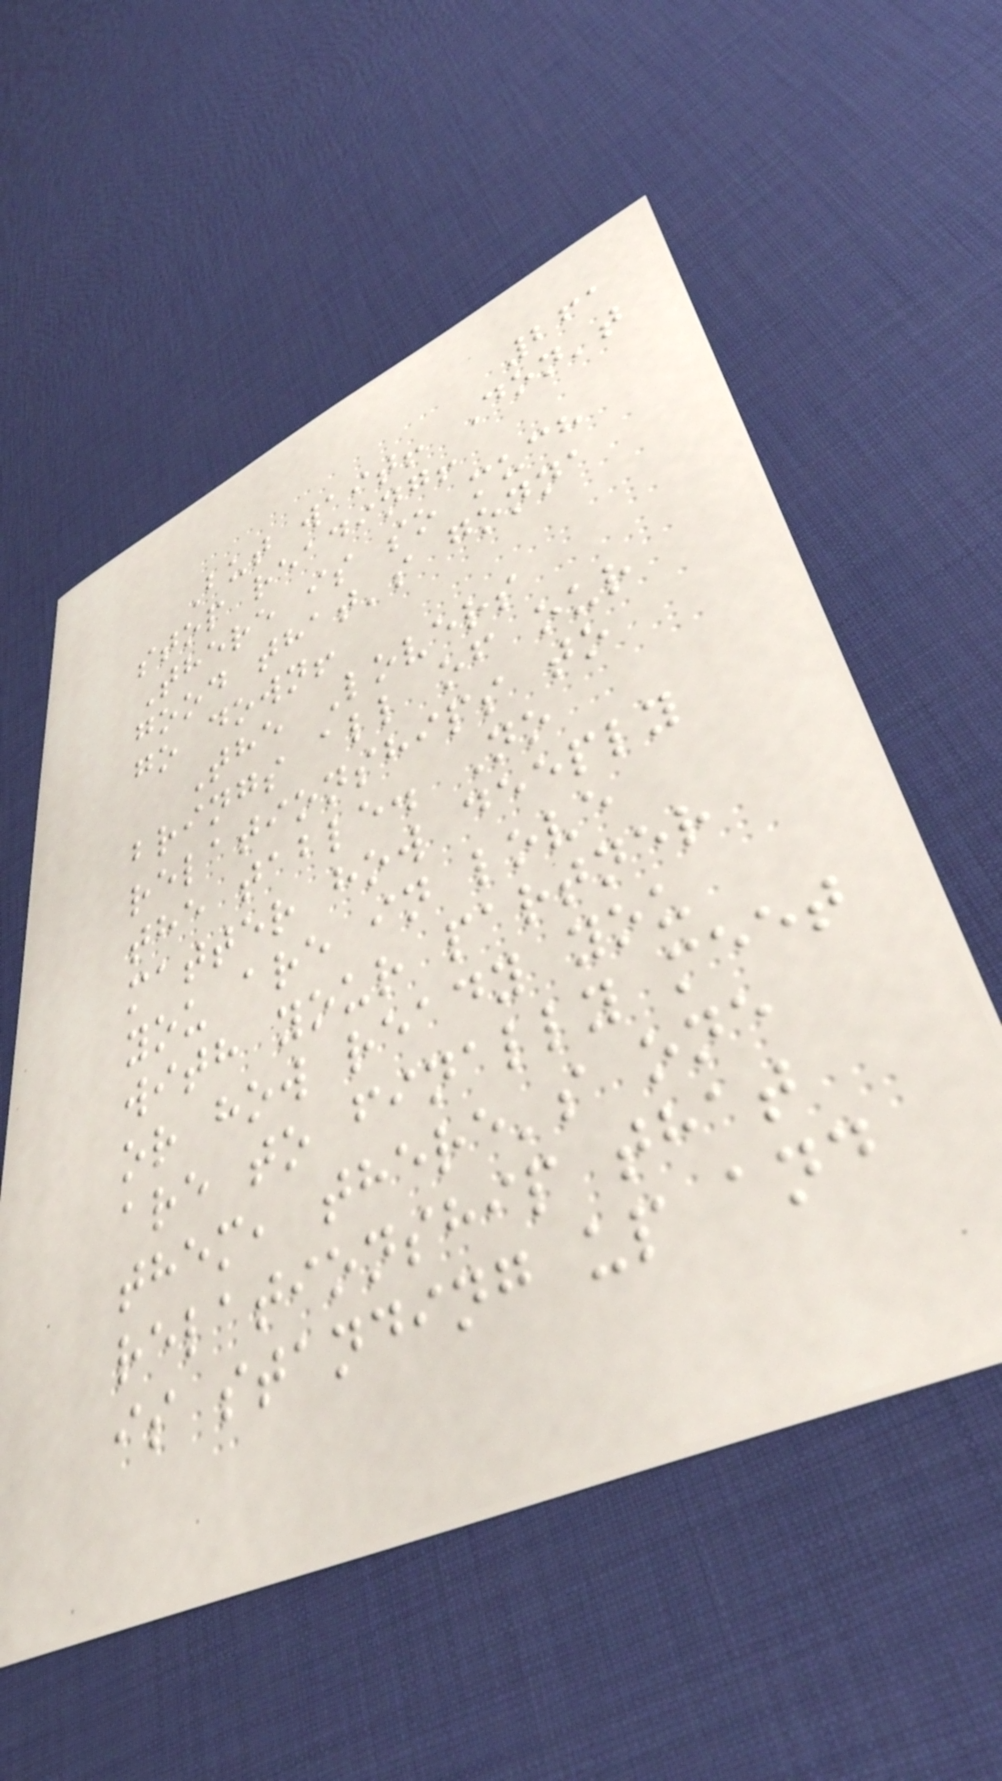261
But wait! Don't
stop reading!
There is so much
good that's gonna
go down!
The Lovers
brings all of our
relationships to
the table. No
matter how deeply
you are in love
with your partner
or how ready you
are to finally meet
them, there's one
relationship that
is standing up and
